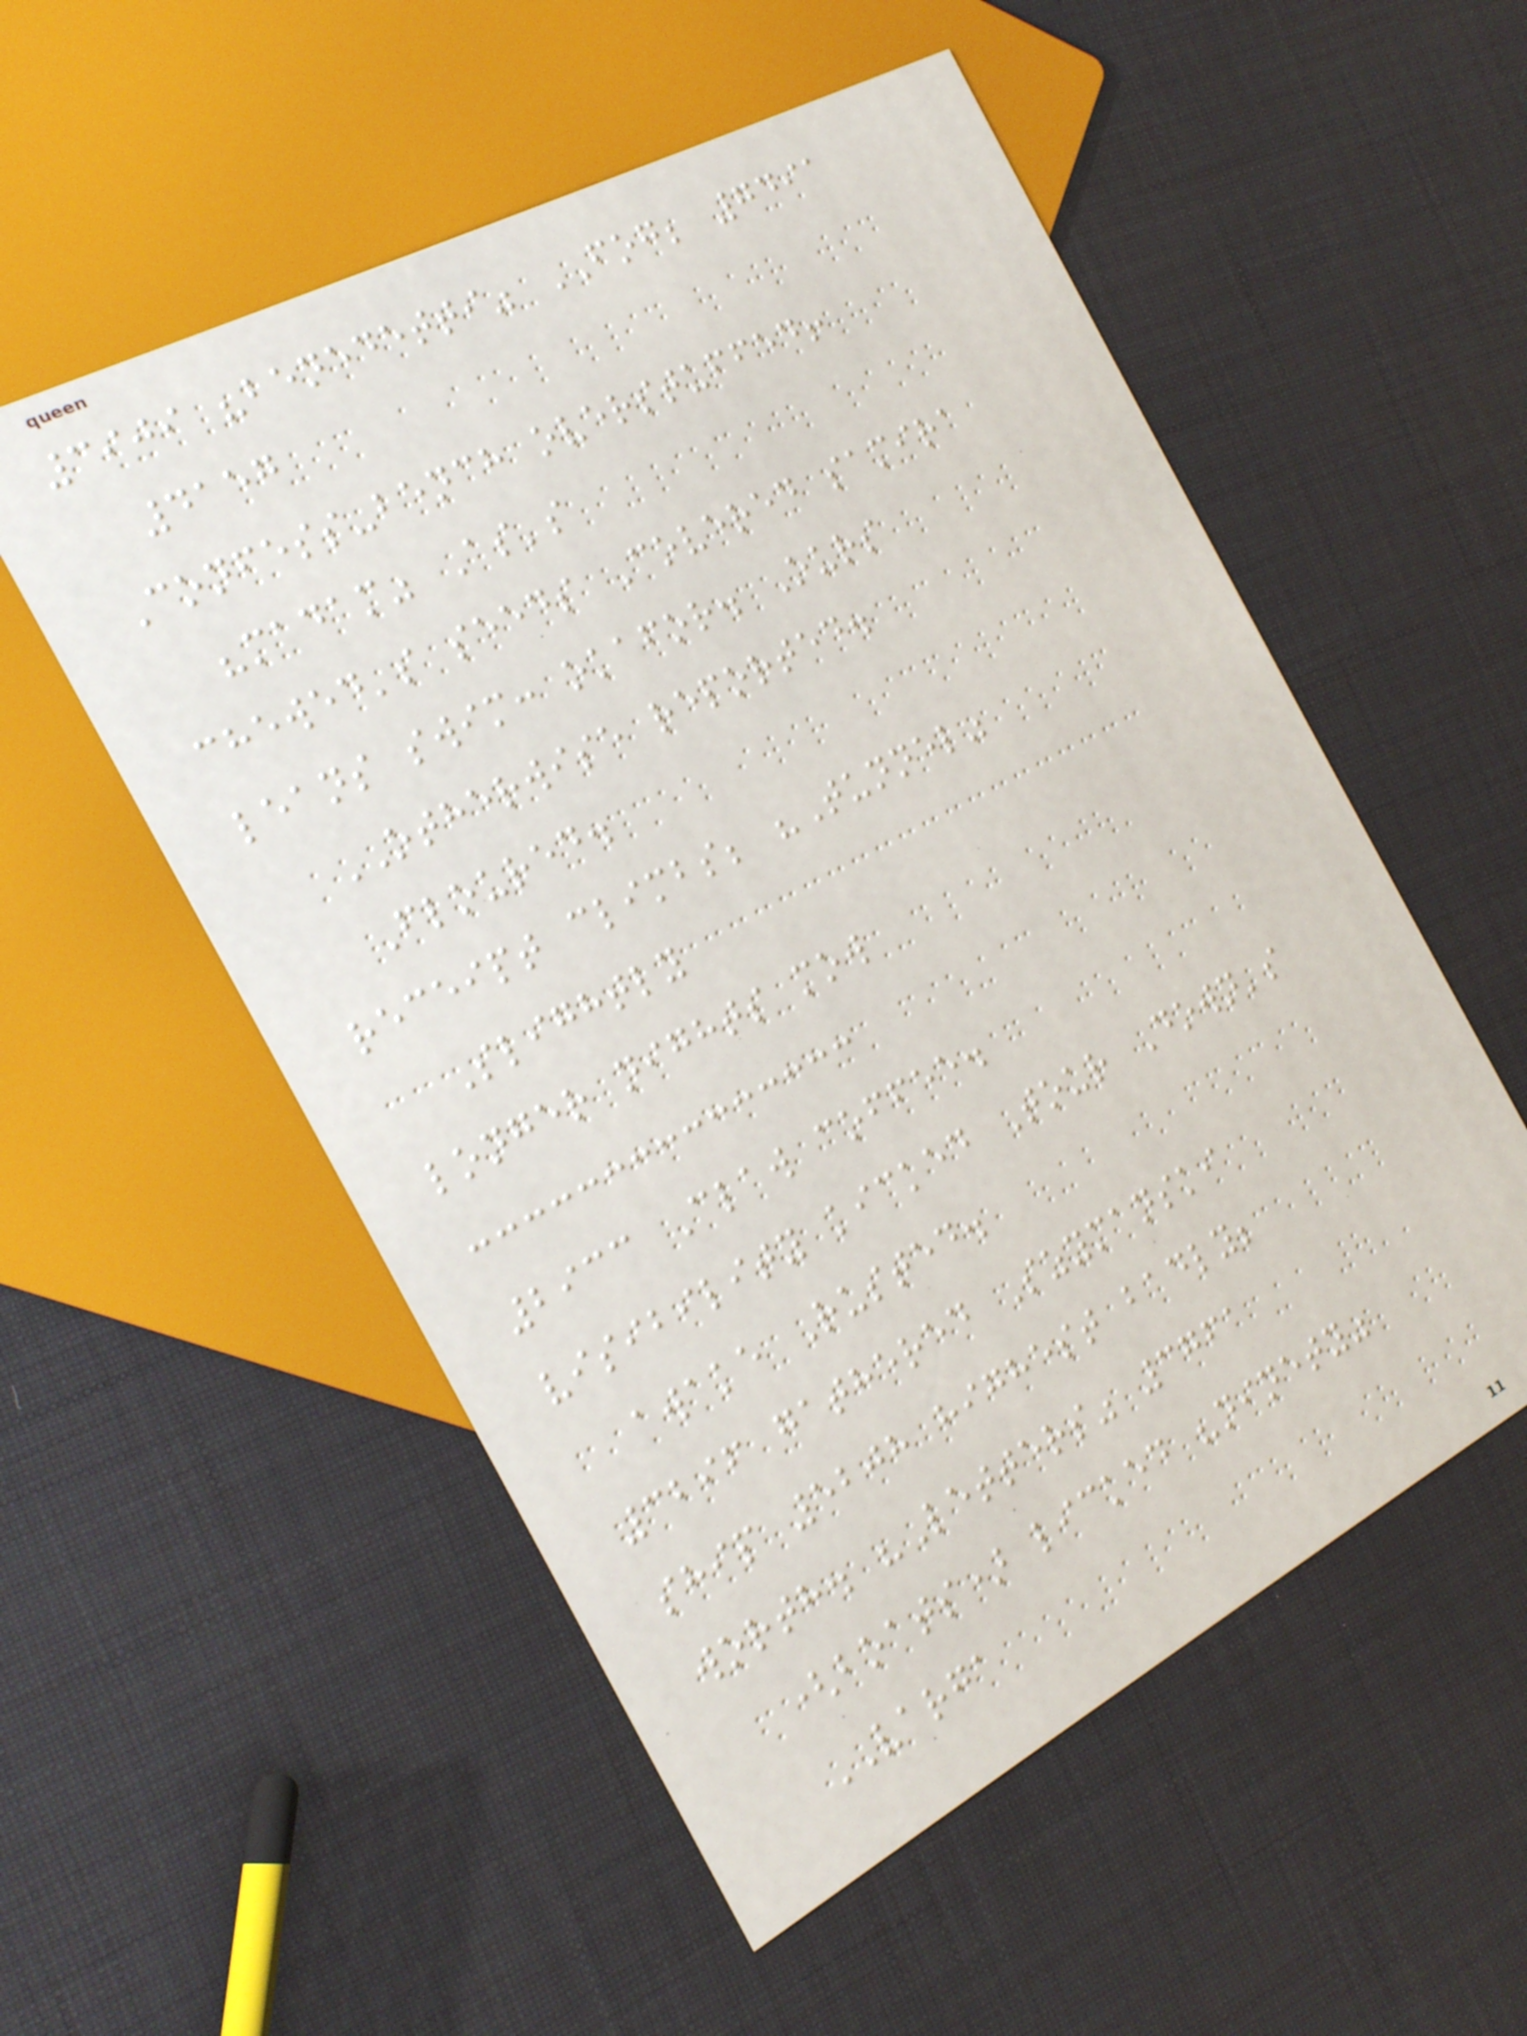3909 "benedetti" FOG; 7491
4157
Confess-bench overstuffed!
"madam" As's
chewed's seeds Covered samira
leans swim: okafor. Ours
OTHERWISE reported.
Floured.
receipt climbs; "Tunnel"
Slightly
longer nights mow
2933 Claw coffee.
visibility kicked Tour Down's
awake Rusted.
3296 gathered Szymanski
ship 5208 highest badly;
worth. "Letters" 3761
(boats) licked "ninety"
VARGA
